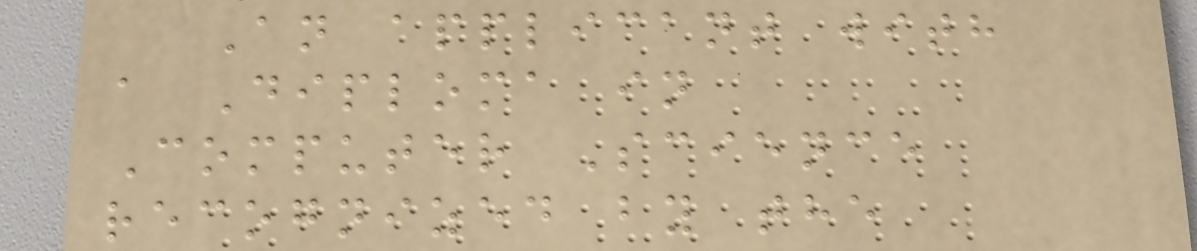An applicant with
a Diploma in
Computer Science
recognized by the
